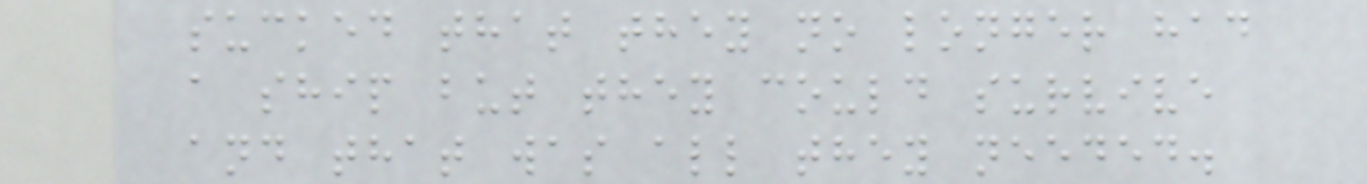sucked that they no longer had
a ship but they could survive
and that was all they needed.
